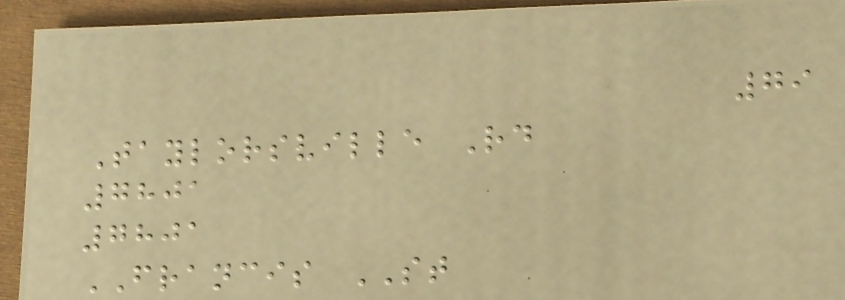79
Taylorsville Rd
7801
7801
FRANCIS ST
